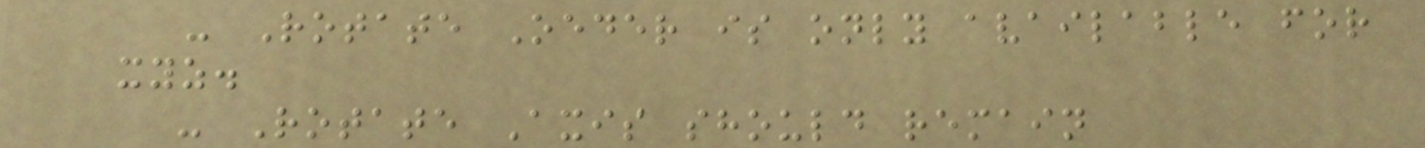- Rotate Oeder is only available for
xyz.
- Rotate Axis should remain
